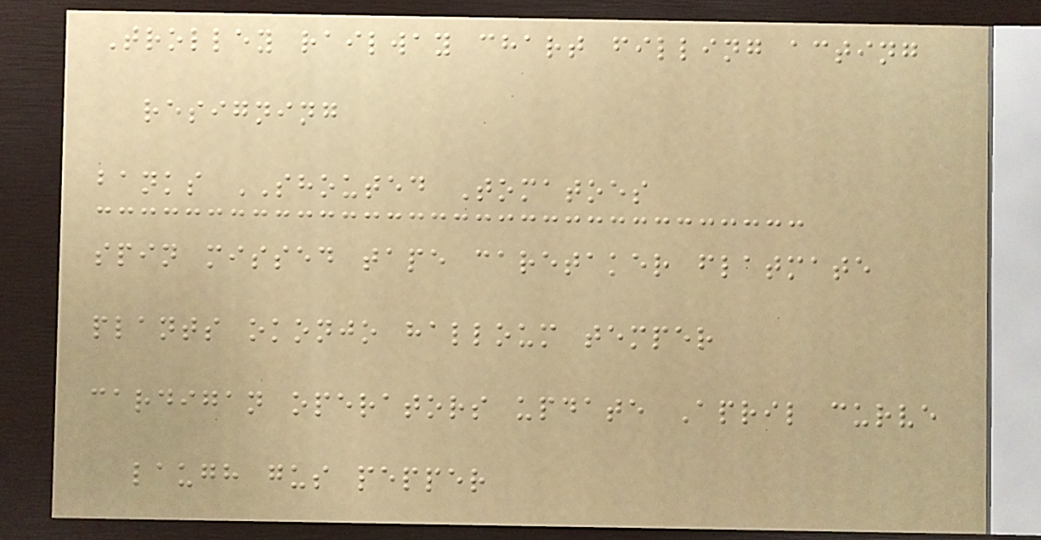Trolley railway chart filling acting
resigning
banks SHOUTED Tomatoes
spin missed tape caretaker flatmate
plants okonjo halloum temper
cardigan operators update April curve
laugh gus pepper
